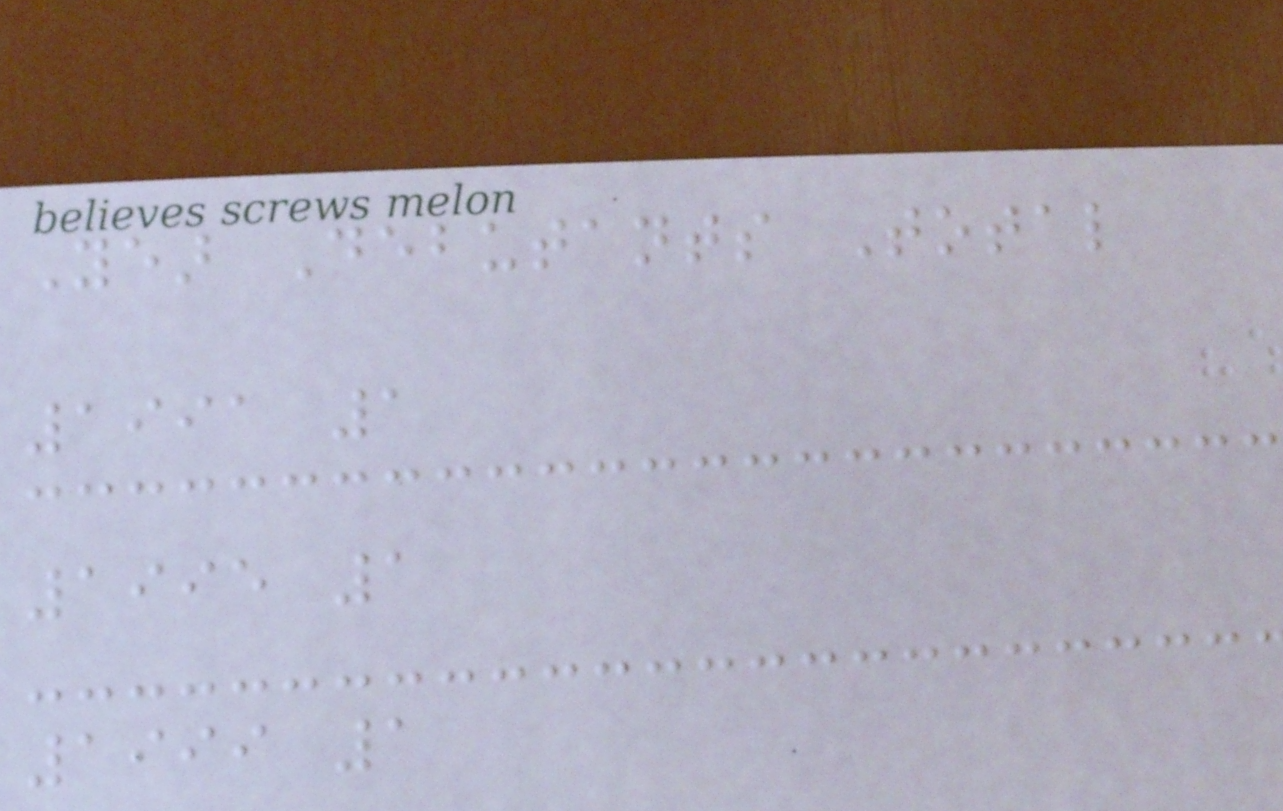Year Debutants Total
1991 1
1995 1
1999 1
